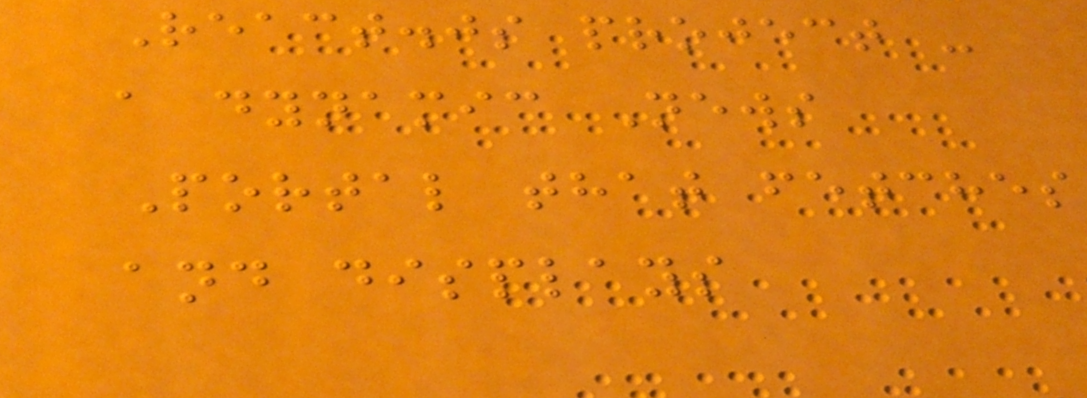React.js project -
a dynamic News
Portal that fetches
and displays
